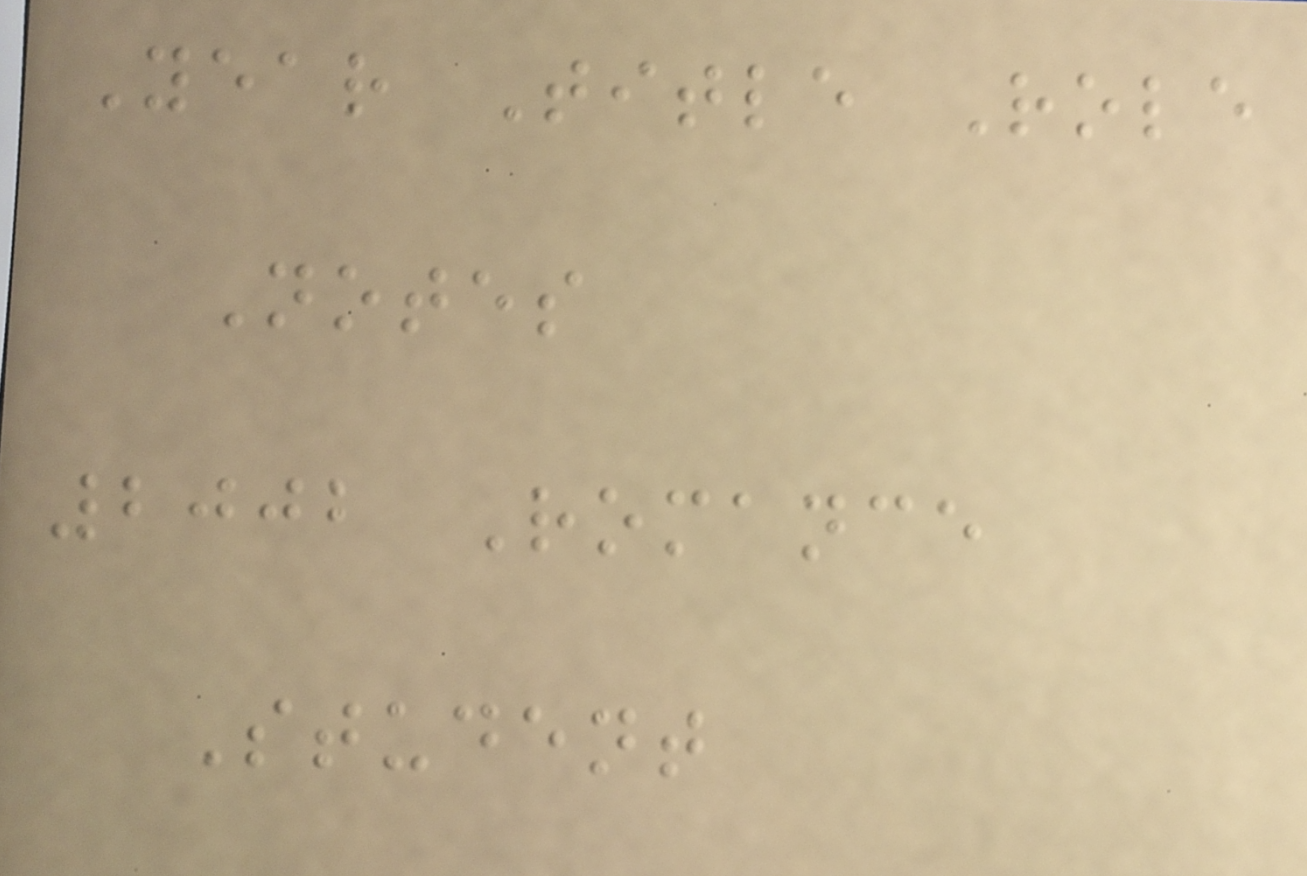Year Title Role
Notes
2002 Romance
Student
